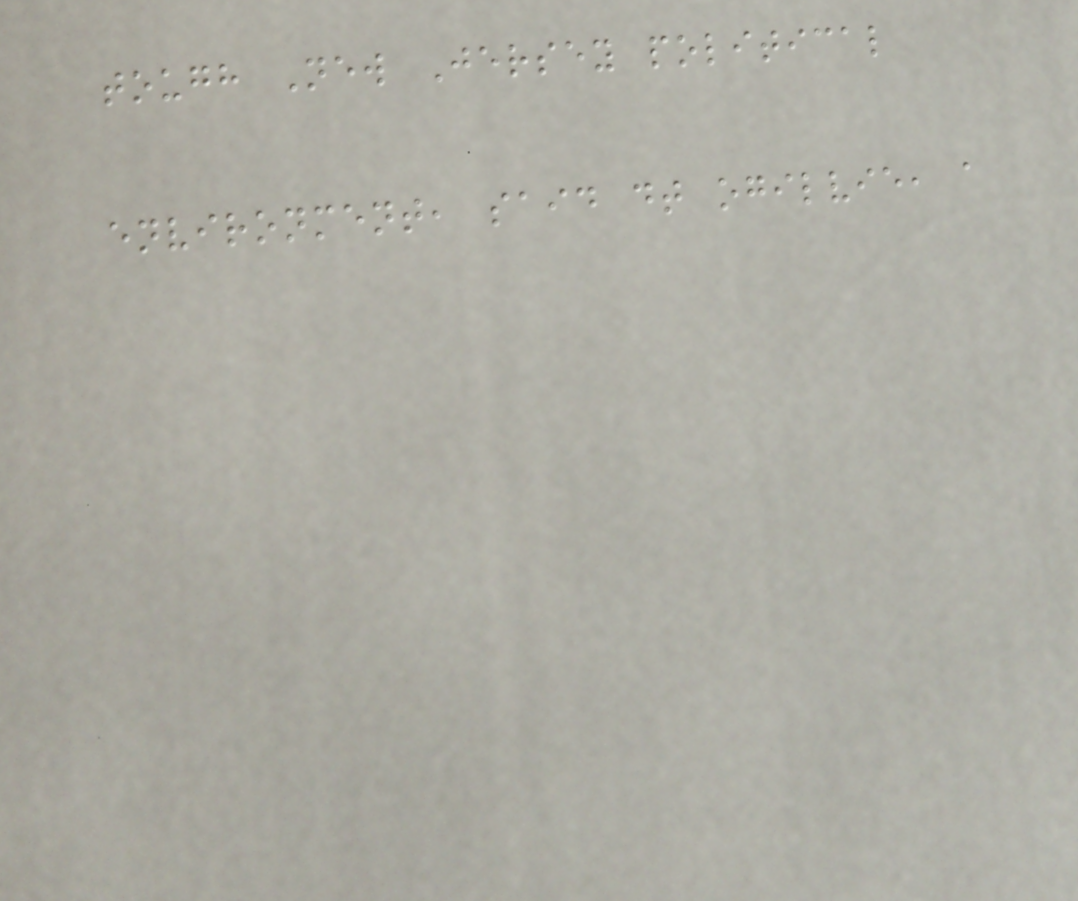tough New Jersey political
environment, said dt ogilvie, a
